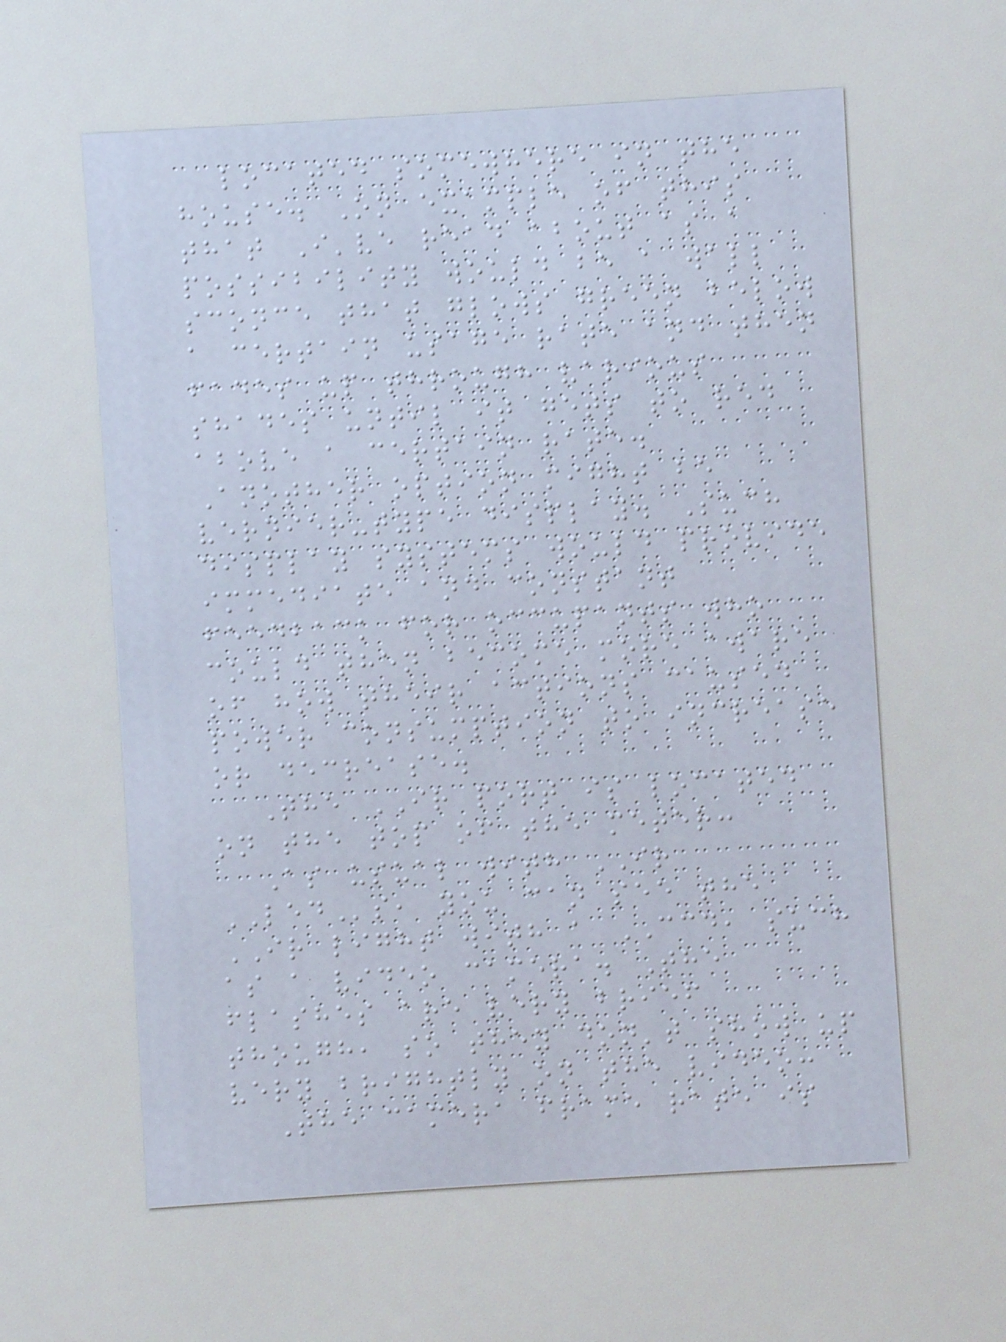located somewhere in the
house. On example of this
that I've read about as a
possibility would be a wall
sconce that glows green below
a certain usage rate and then
fades up through various
shades until it gets to red
above a certain rate.
Another option might be
vernier-type display. Such
display systems would provide
immediate and constant
feedback for occupants who
could then become more aware
of how their actions caused
power consumption to increase
or decrease.
The IR port is located
on the top of the meter:
As usual with IR
LEDs, you can see the
IR light with a CCD, such
as a video camera. The
flashes are very brief
though, so they don't show up
very brightly on the video:
The camera frame rate is
